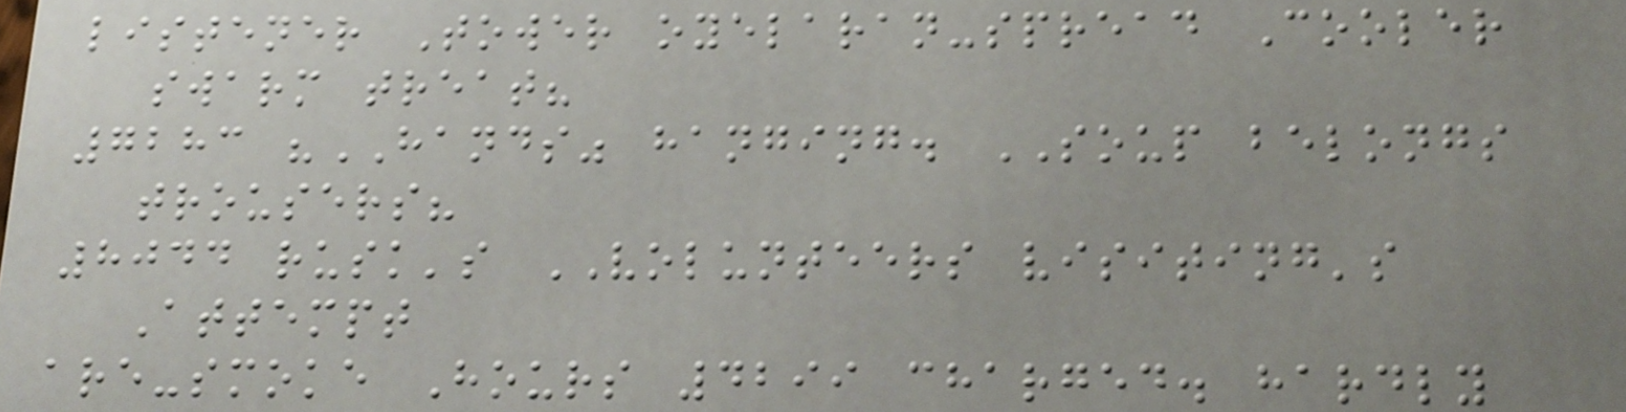listener Tower oyelaran-spread Cooler
swarm treat?
7283 "HANDS" hanging. SOUP belongs
trousers?
8044 rusk's VOLUNTEERS visiting's
Attempt
are-smoke Hours 4299 charged. hardly
